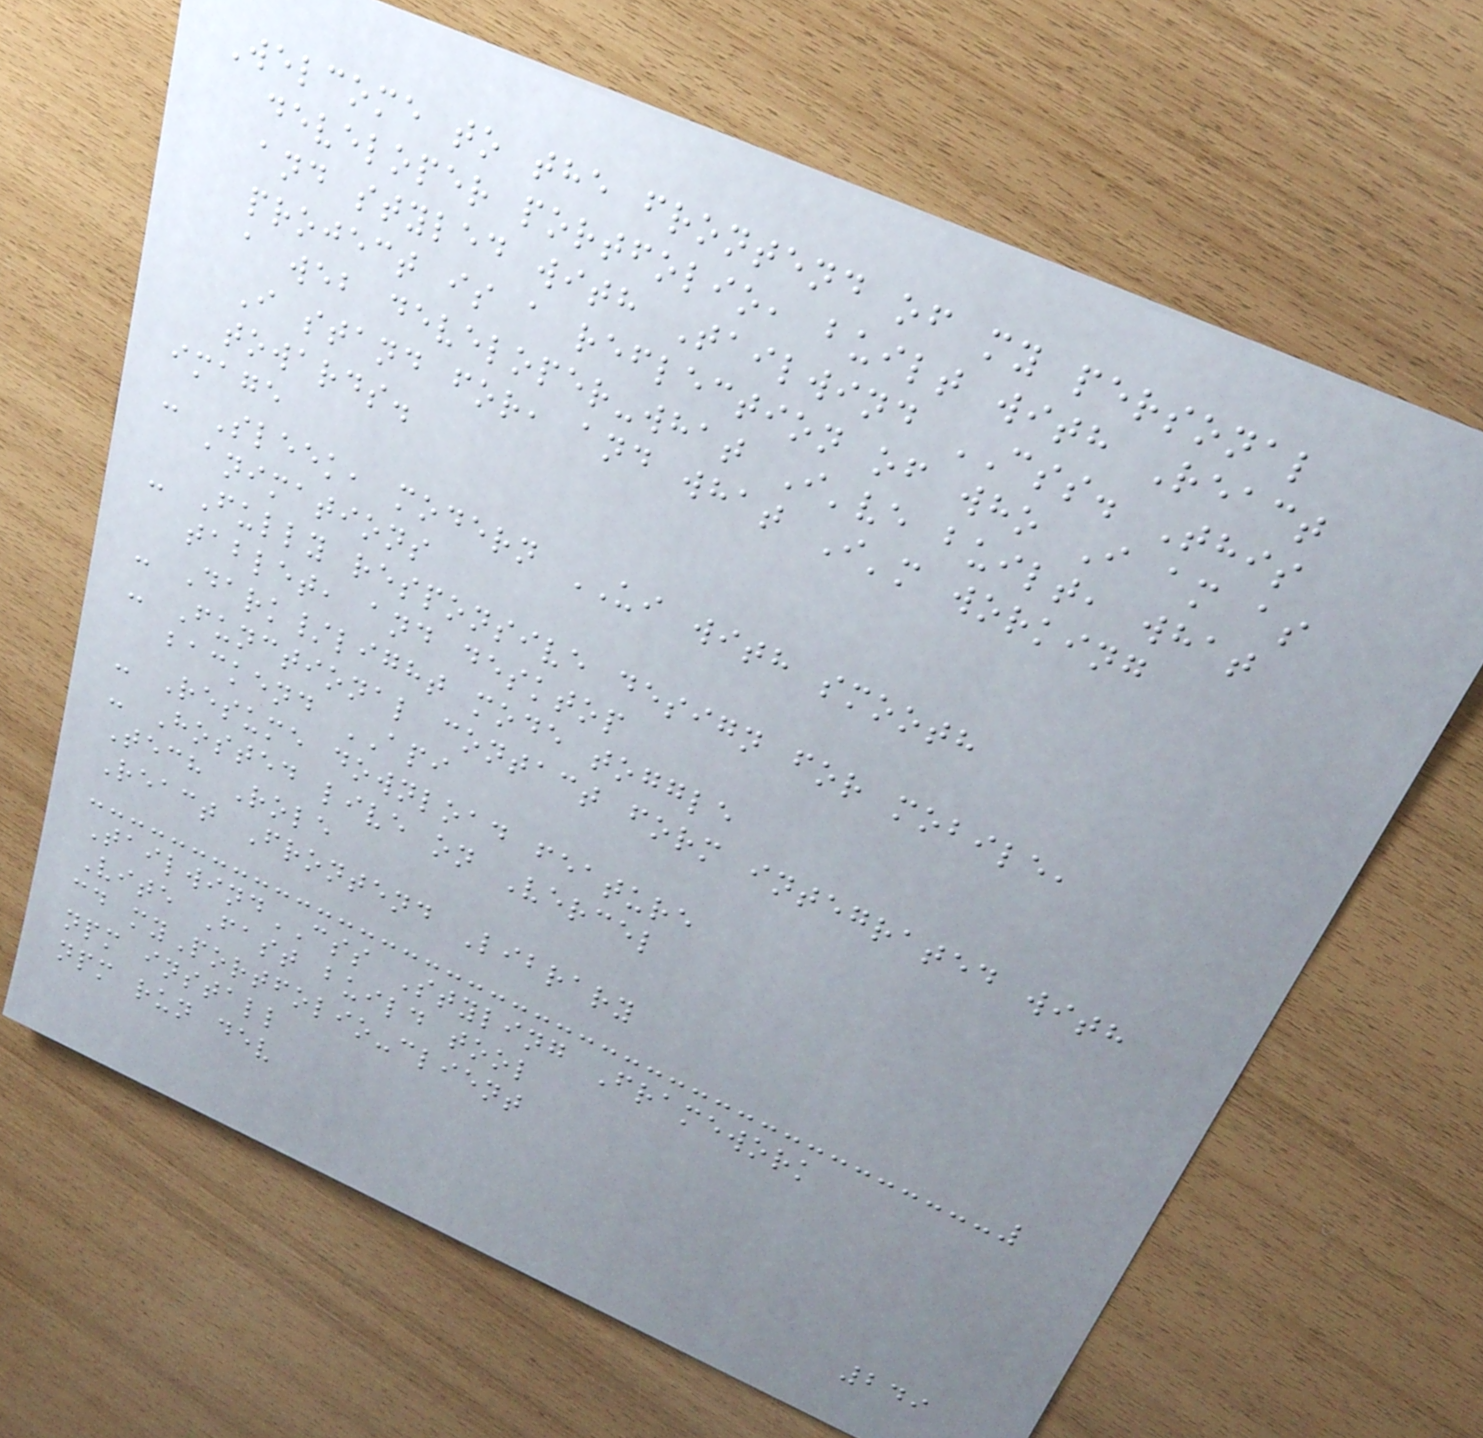Welcome to the frontend of my personal
developer portfolio, built with React
and styled with Tailwind CSS. This
project is a reflection of who I am as
a web developer-what I've built, what
I stand for, and what I'm working
towards.
image
- Sleek, modern UI with smooth
animations
- Fully responsive design for mobile,
tablet, and desktop
- Dark/light mode toggle
- Functional contact form integrated with
backend API
- Resume download feature
- Hosted live on Vercel
Tech Role
React Frontend Library
TailwindCSS Styling Framework
Vite Fast build tool
cd myPortfolio-client
npm install
npm run dev
249
